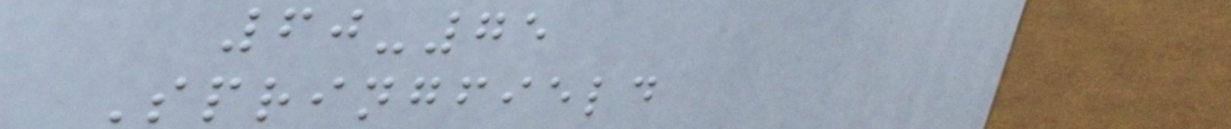60-75
Springfield
